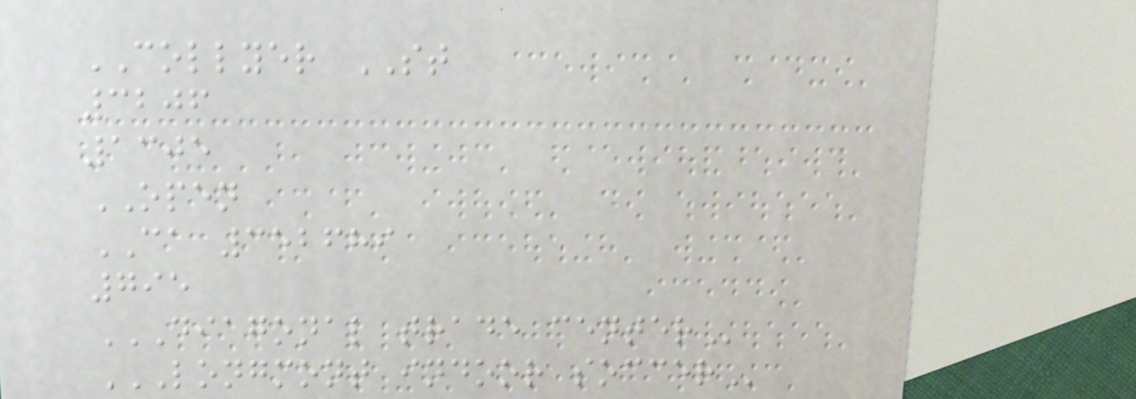COLLYER ST
3206
1305
OPEN
CA 352689
795
DIAGONAL TRADE CENTER
LONGMONT INDOOR SOCCER
